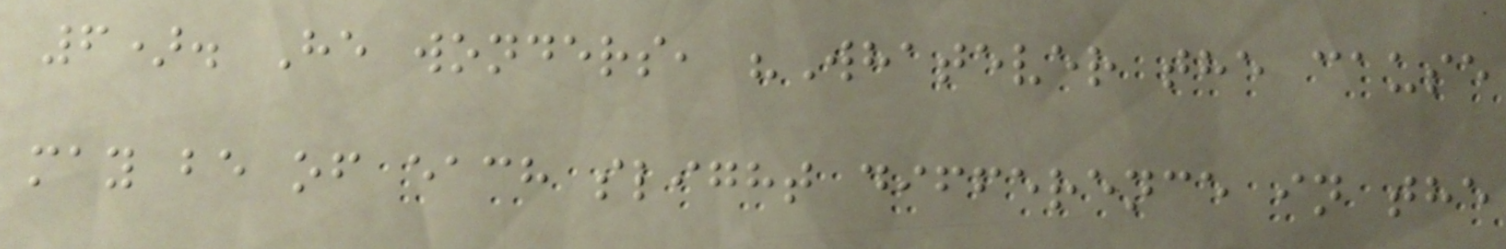6). He wonders, "Whatever the cause
may be of each slight difference in the
